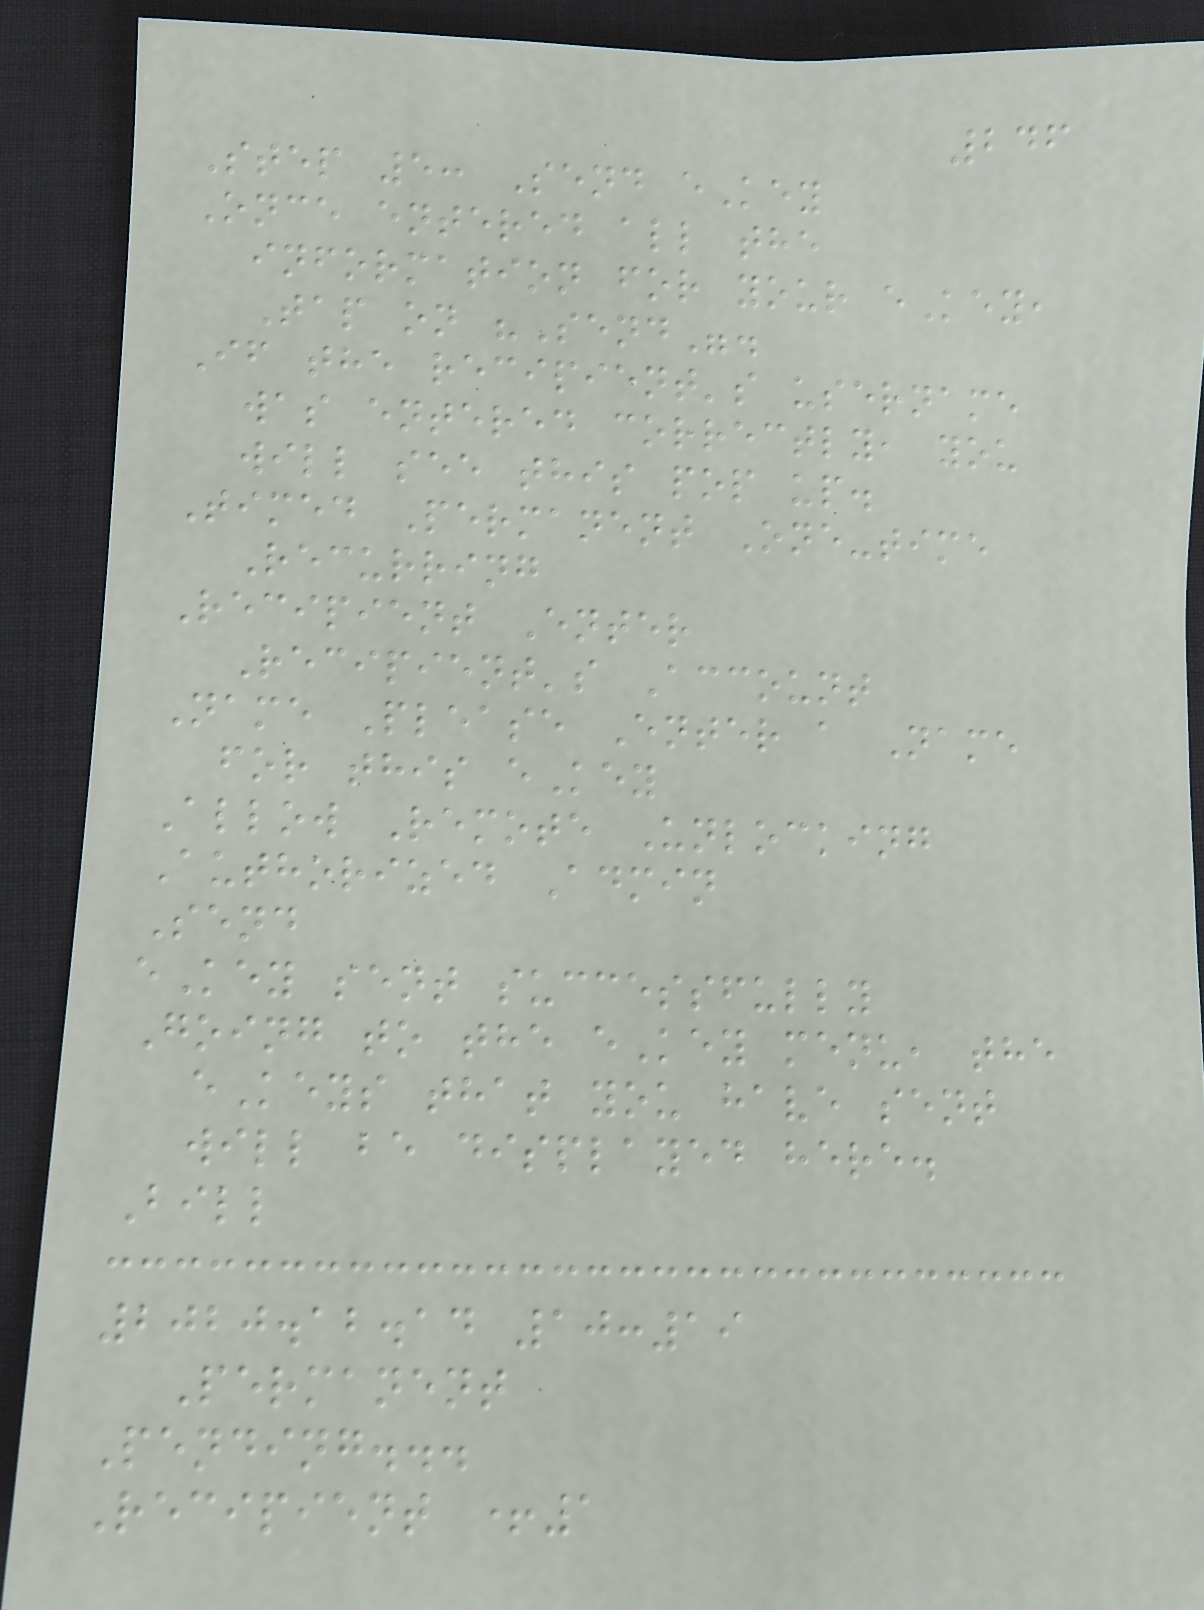246
Step 5: Send eKey
Once entered all the
information for your eKey,
Tap on "Send".
If the recipient's username
was entered correctly, you
will see this pop up.
Timed Permanent One-time
Recurring
Recipient Enter
Recipient's Account
Name Please Enter a Name
for this eKey
Allow Remote Unlocking
Authorized Admin
Send
eKey sent successfully
Going to the eKey menu, the
eKeys that you have sent
will be displayed here.
Bill
2020.12.14 10:19
Permanent
Pending...
Recipient +1
